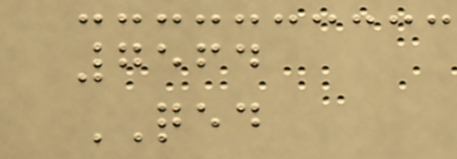7564
QED
